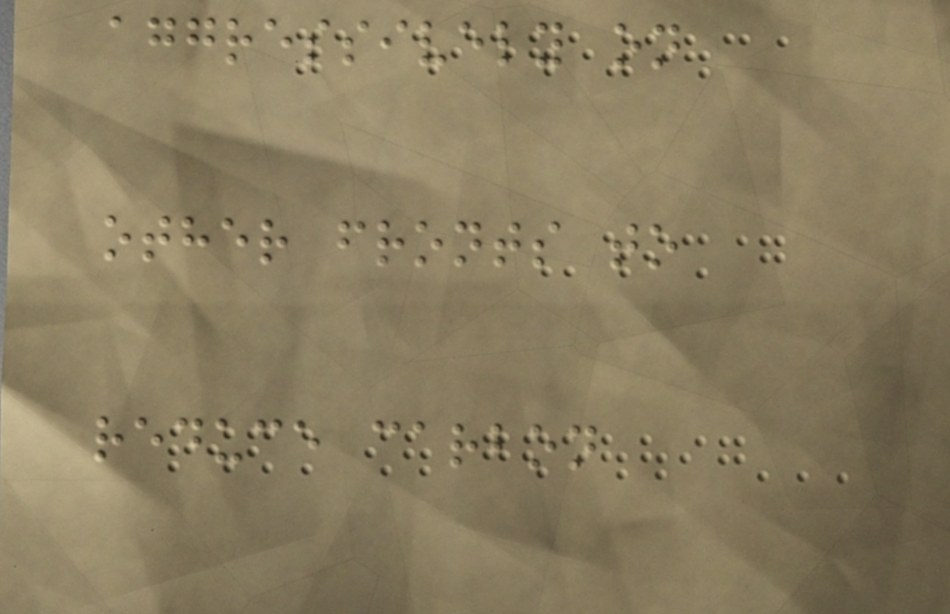aggressively on
other fronts to
reduce carbon
